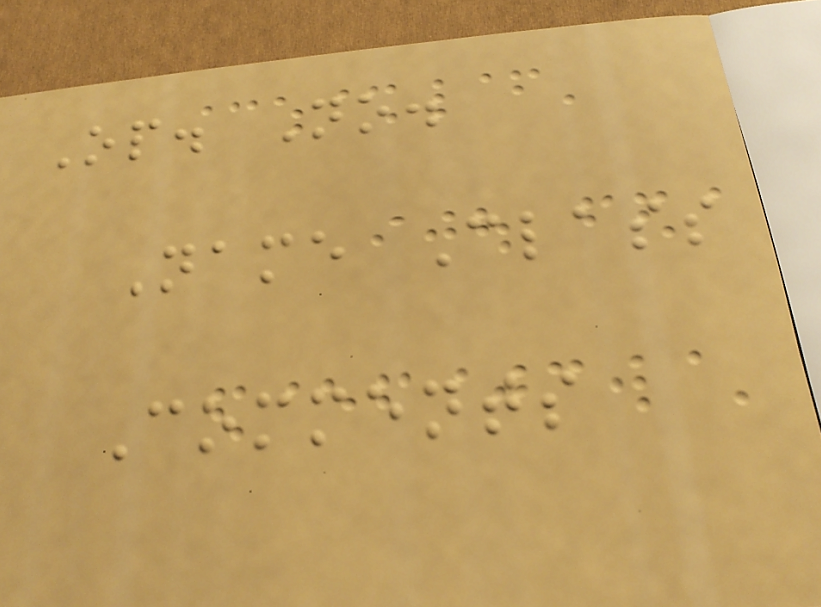Op. No.
Name Class
Comments
